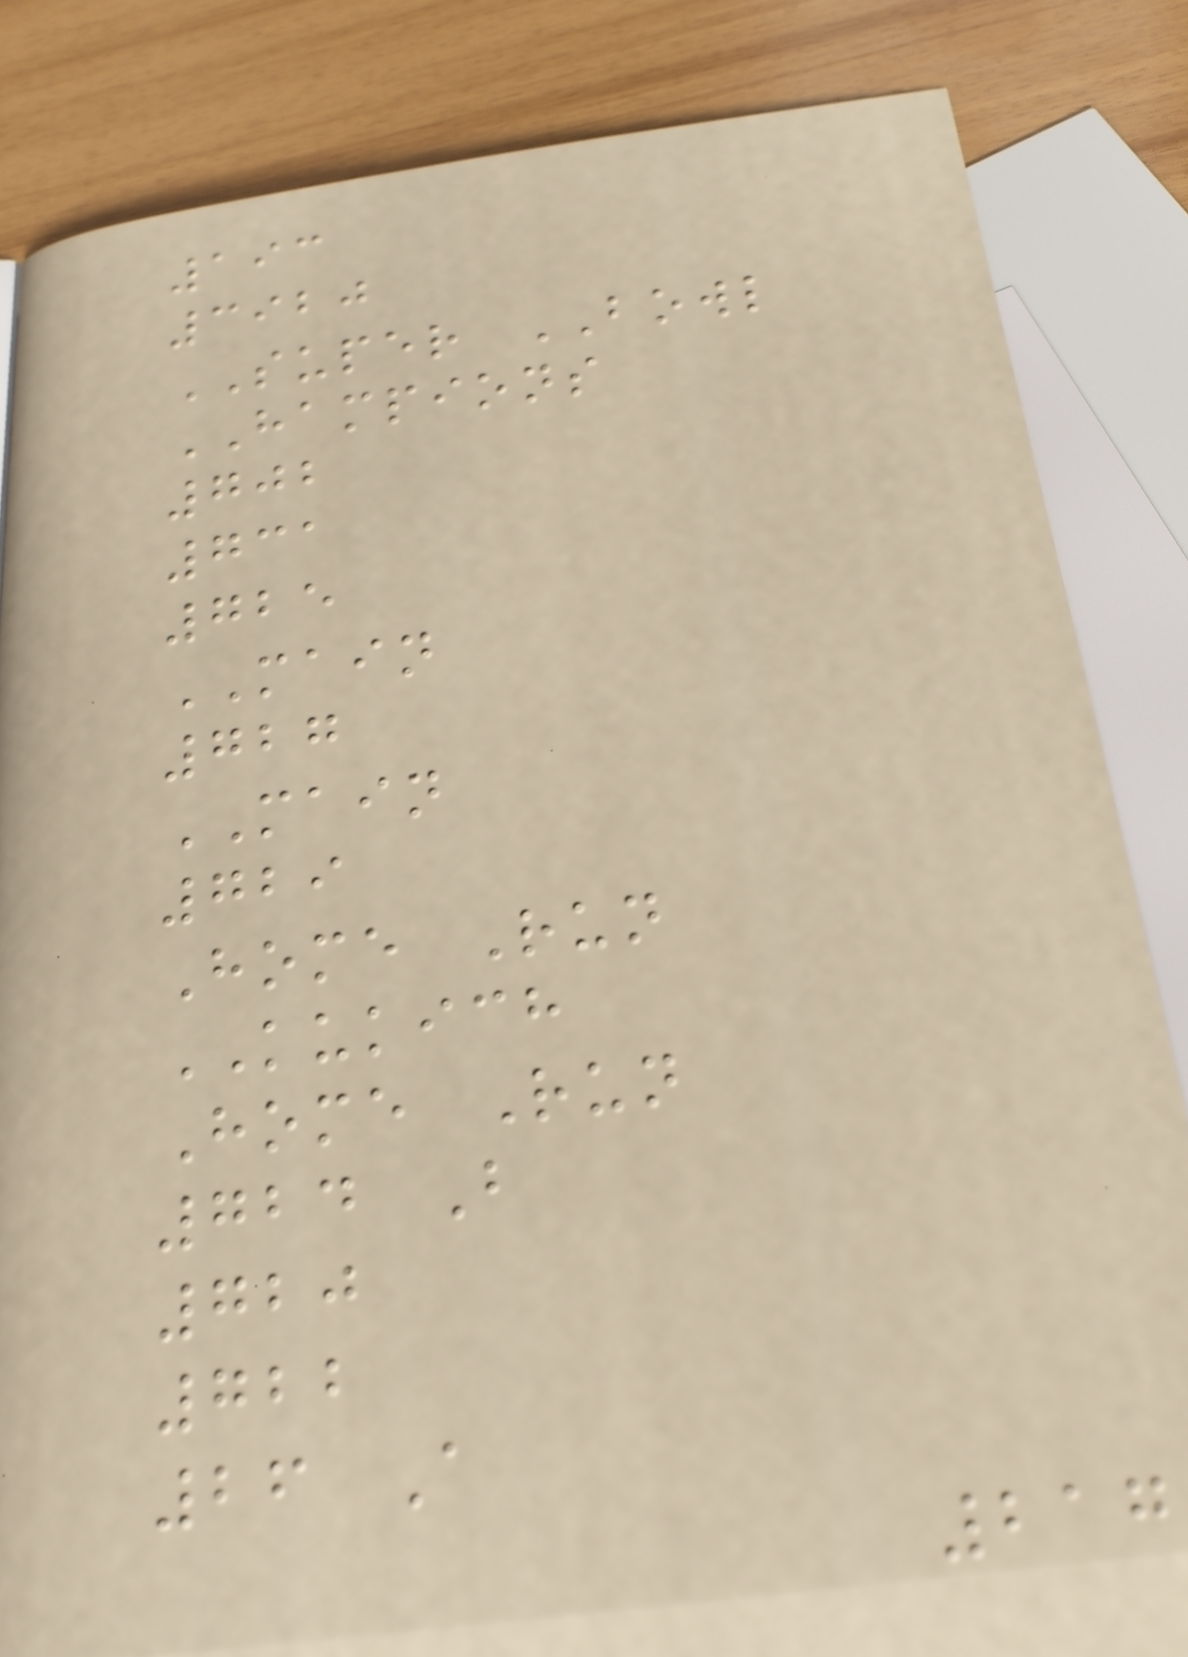193
3920
SUPER BOWL
HAMPIONS
702
731
725
MAIN
727
MAIN
729
Home Run
KUKICH
Home Run
724 B
720
722
26 A
217
